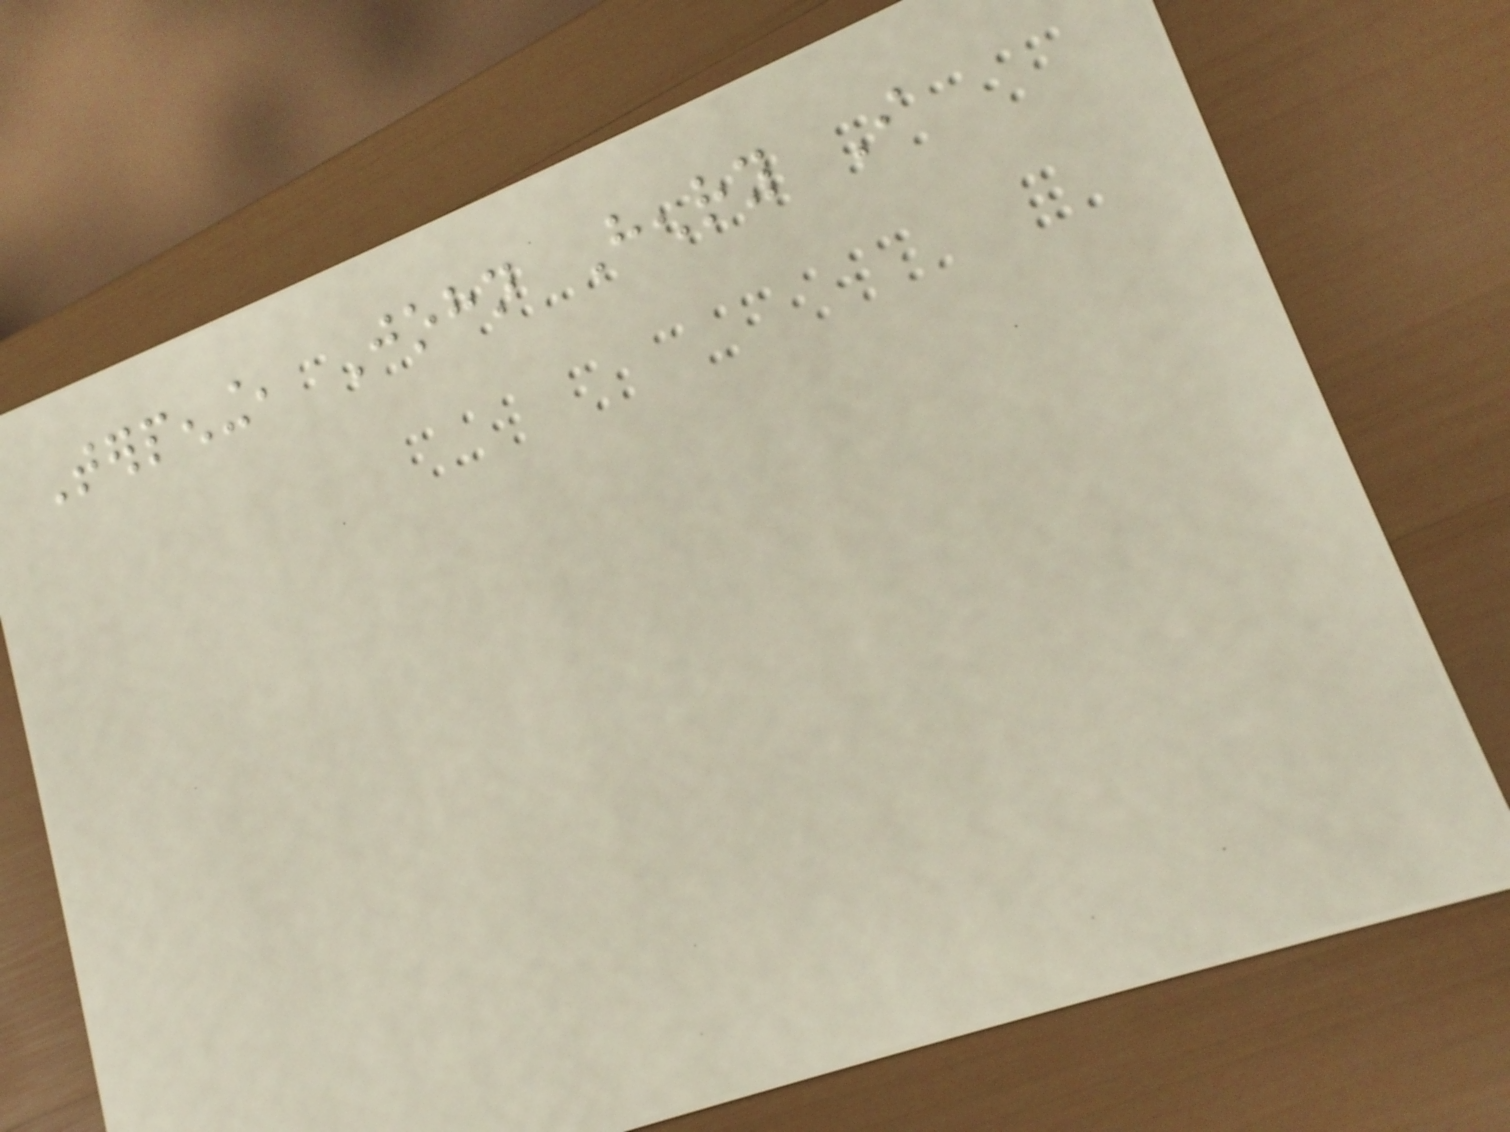Terpening, John Henry I
